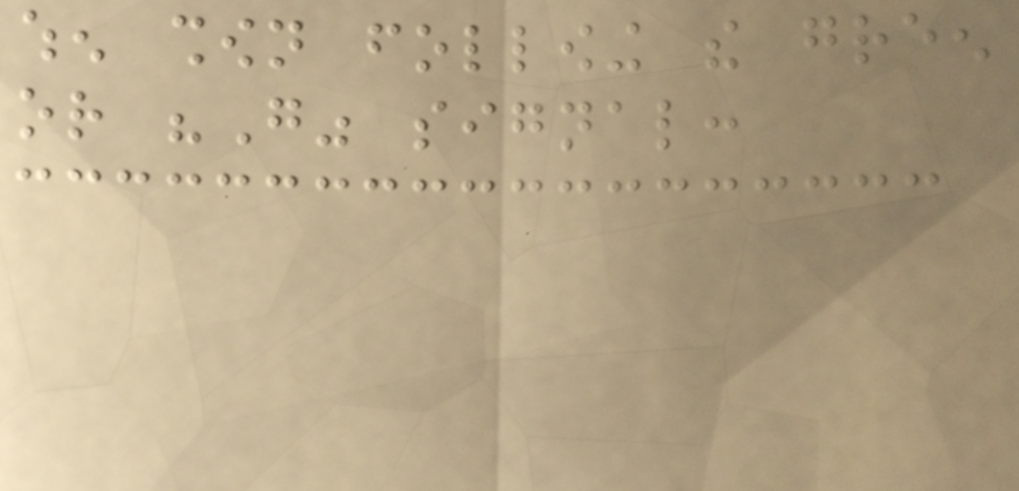when shown following the green
or "Go" signal:
